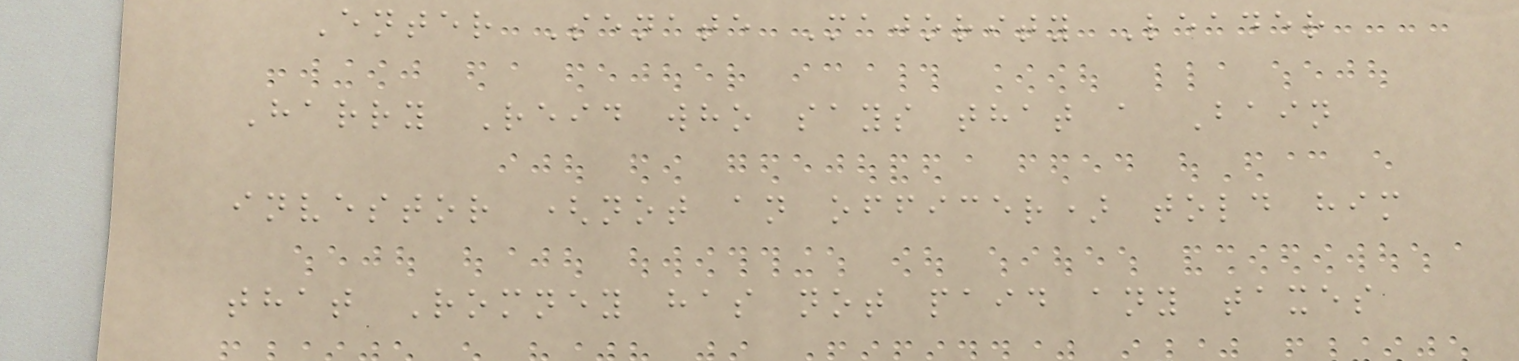Enter Senate Majority Leader
Harry Reid who says that a Bain
investor (not an officer) told him
that Romney has not paid any taxes
